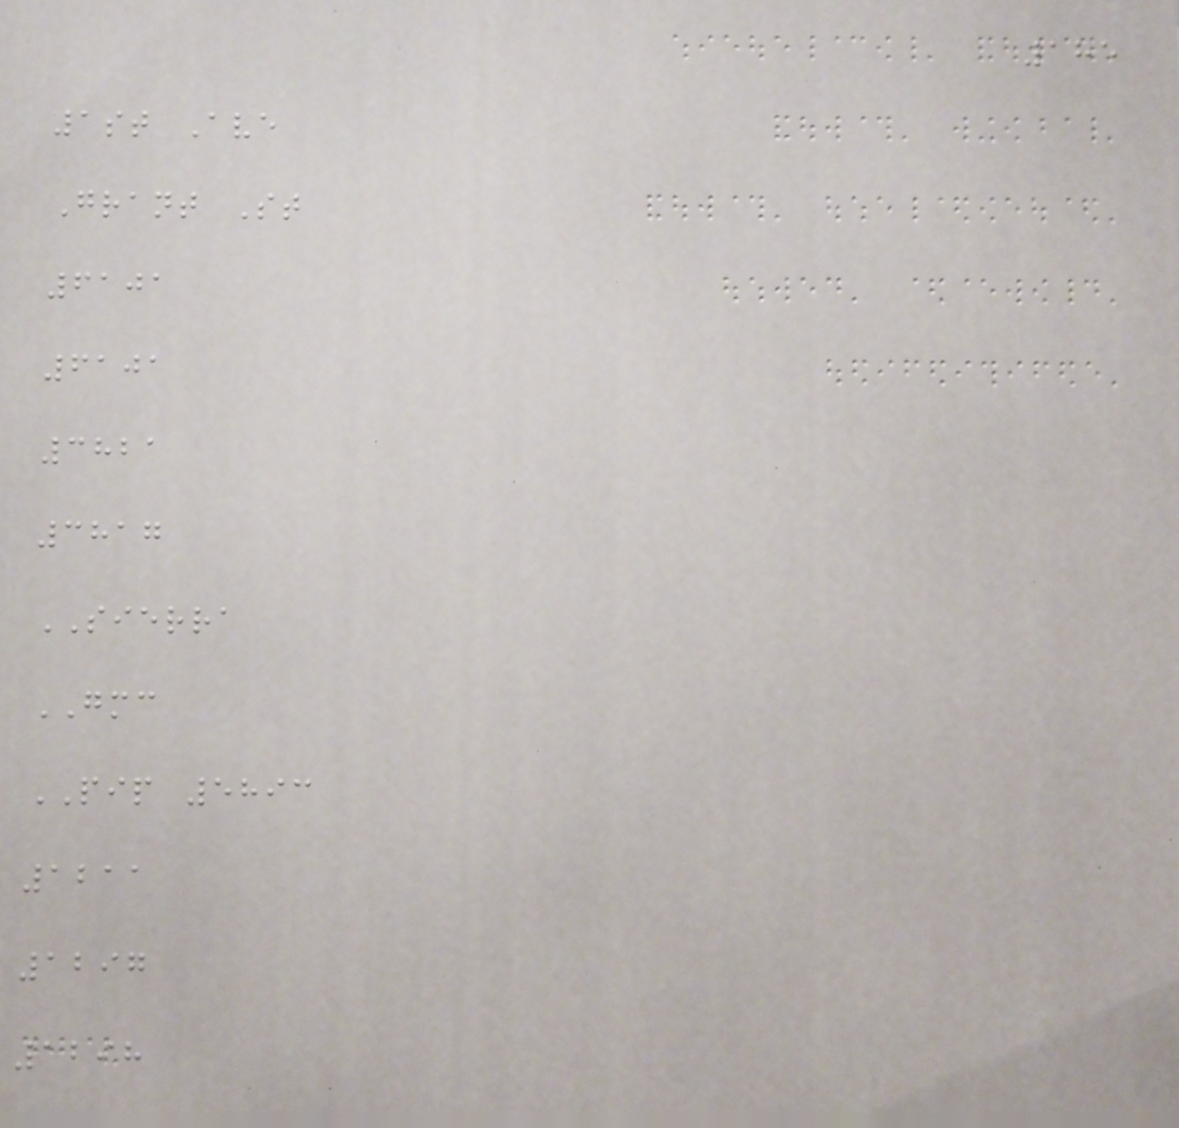185
1st Ave
Grant St
6101
6101
3821
3817
SIERRA
GMC
PIP 5893
1211
1297
1298
